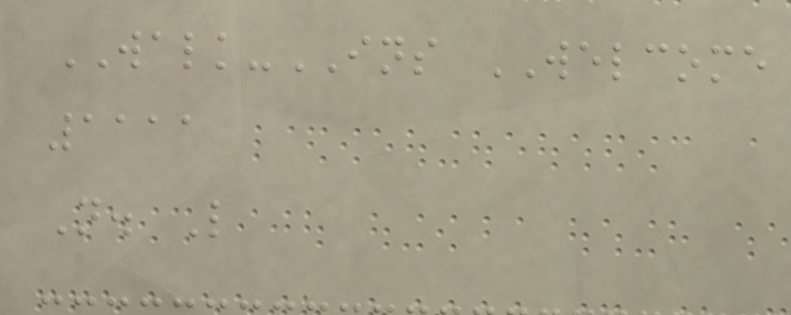WALK-INS WELCOME
1111
N. L
